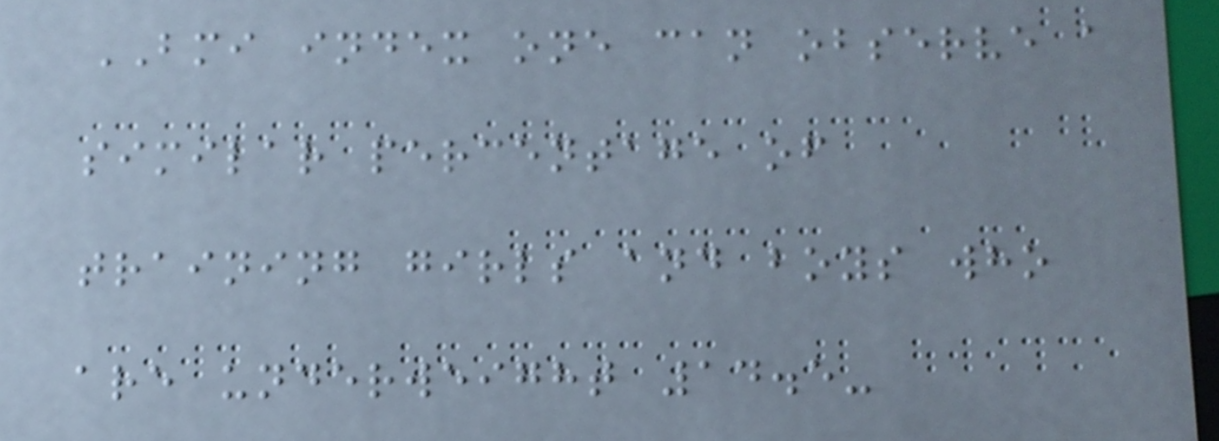BMI index one can observe a
similar percentage of
training girls and boys who
are underweight 14.5-
